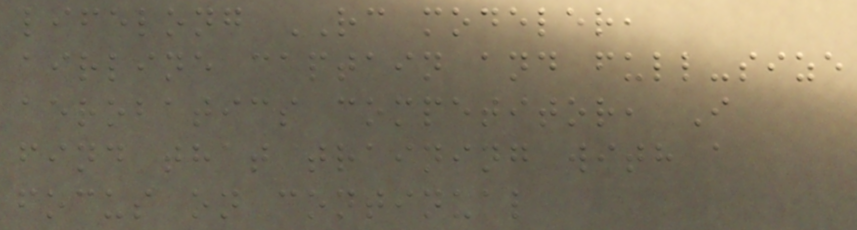lifelong RC modeler,
airline captain and full-size
aerobatics competitor, I
find that training with a
focus on continual
